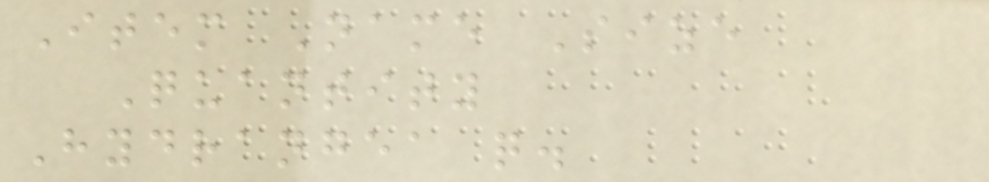Item Name Size
Quantity
Hydrangea q.
